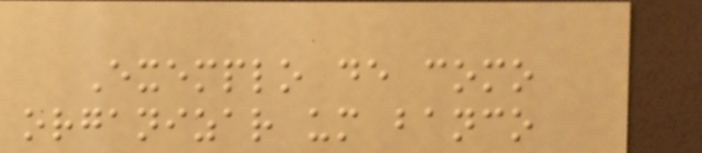Exemplo de como
organizar um banco
